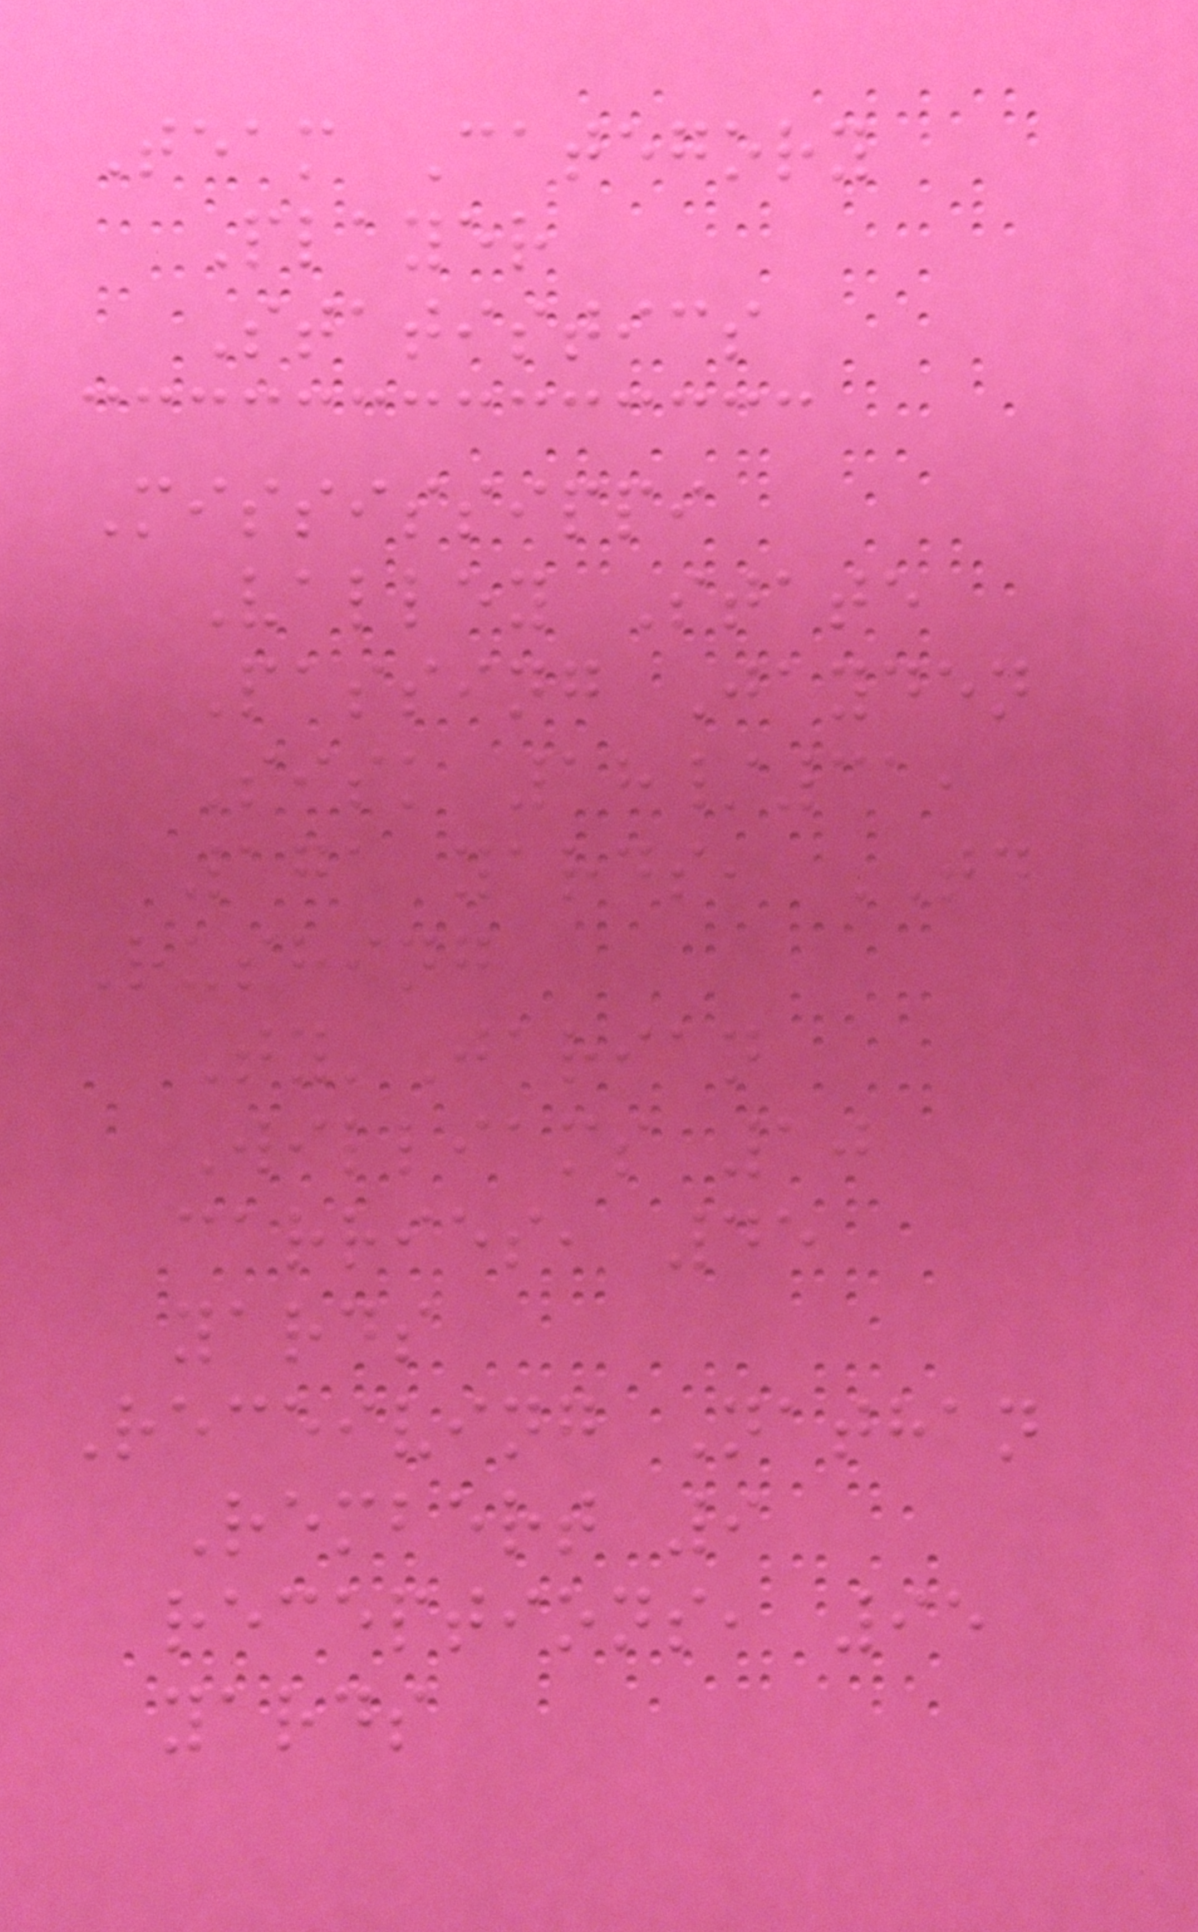Team Category
Player
Statistics
Mississippi
Valley State
Passing Jayden
Sisk 18/31,
171 yards, TD
Rushing
Ty'Jarian
Williams 10
carries, 45
yards
Receiving Nathan
Rembert 9
receptions, 95
yards
